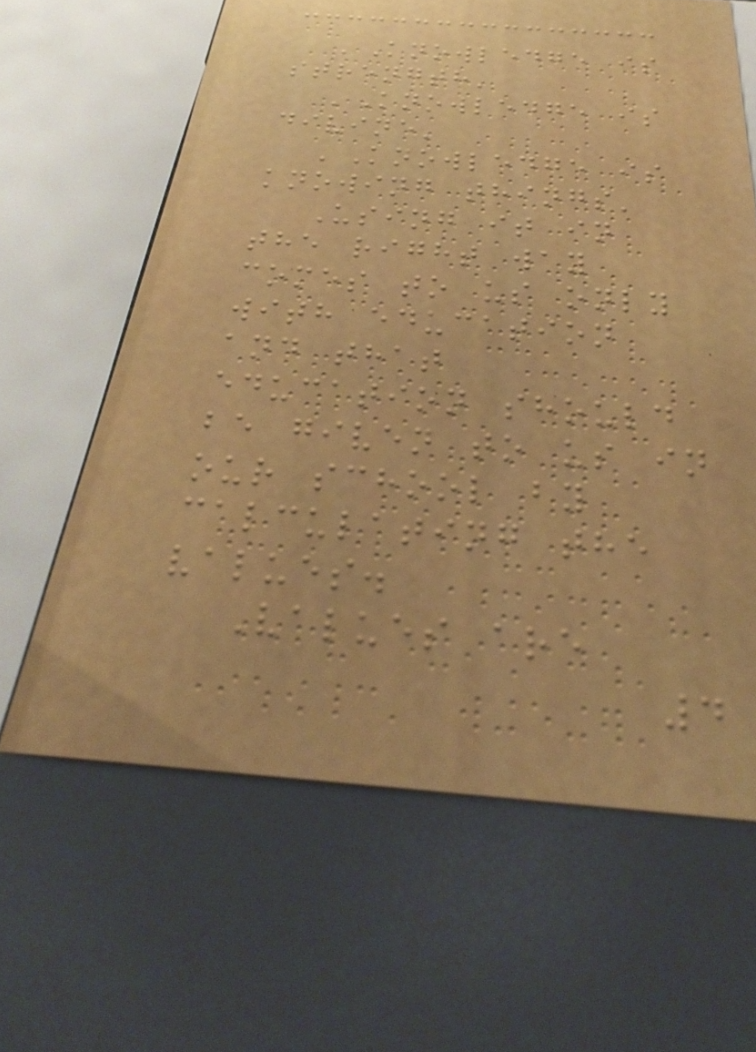'Knowledge is
strength'
'Knowledge is
divine'
'Knowledge is
knowing things'
Using it in
the right way
comes to us only
with education
and that
education should
be given to us in
our school by
calculating the
values.
Values are
4
